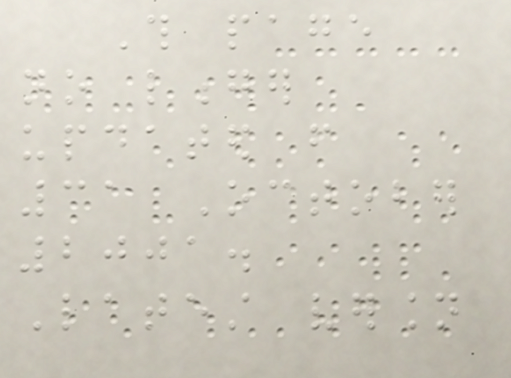This page
no longer
updated from
31 October
2001.
Latest version
